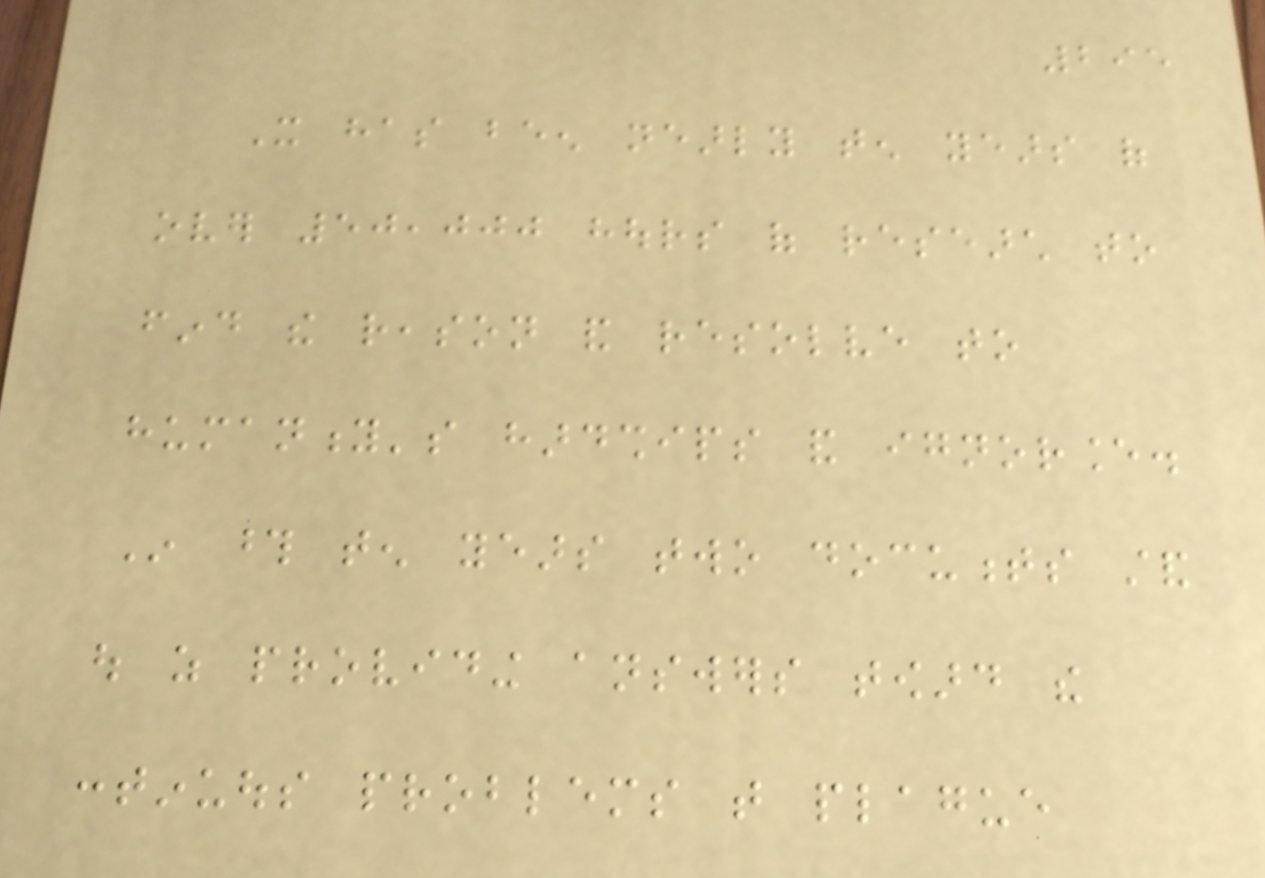295
It has been nearly ten years of
over 50,000 hours of research to
find the reason and resolve to
humanity's hardships and ignorance.
In those ten years two documents stand
out as providing answers toward the
continuous problems that plague
